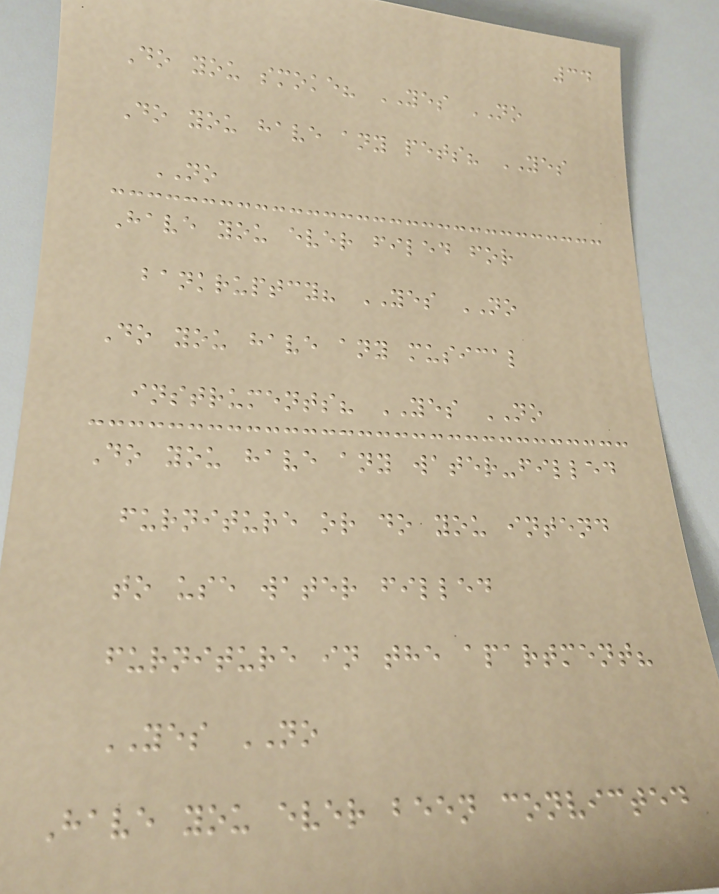34
Do you smoke? YES NO
Do you have any pets? YES
NO
Have you ever filed for
bankruptcy? YES NO
Do you have any musical
instruments? YES NO
Do you have any water-filled
furniture or do you intend
to use water filled
furniture in the apartment?
YES NO
Have you ever been convicted
